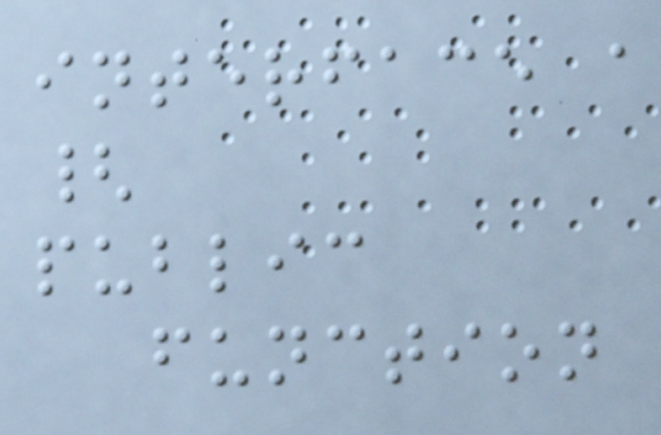interface a
{
public
function
